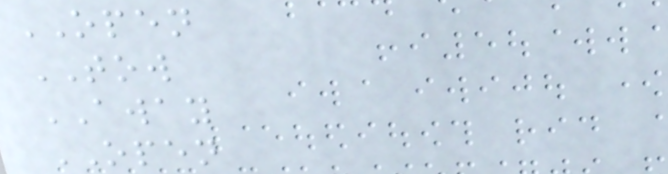OPEN
TOW
AWAY
OPEN
